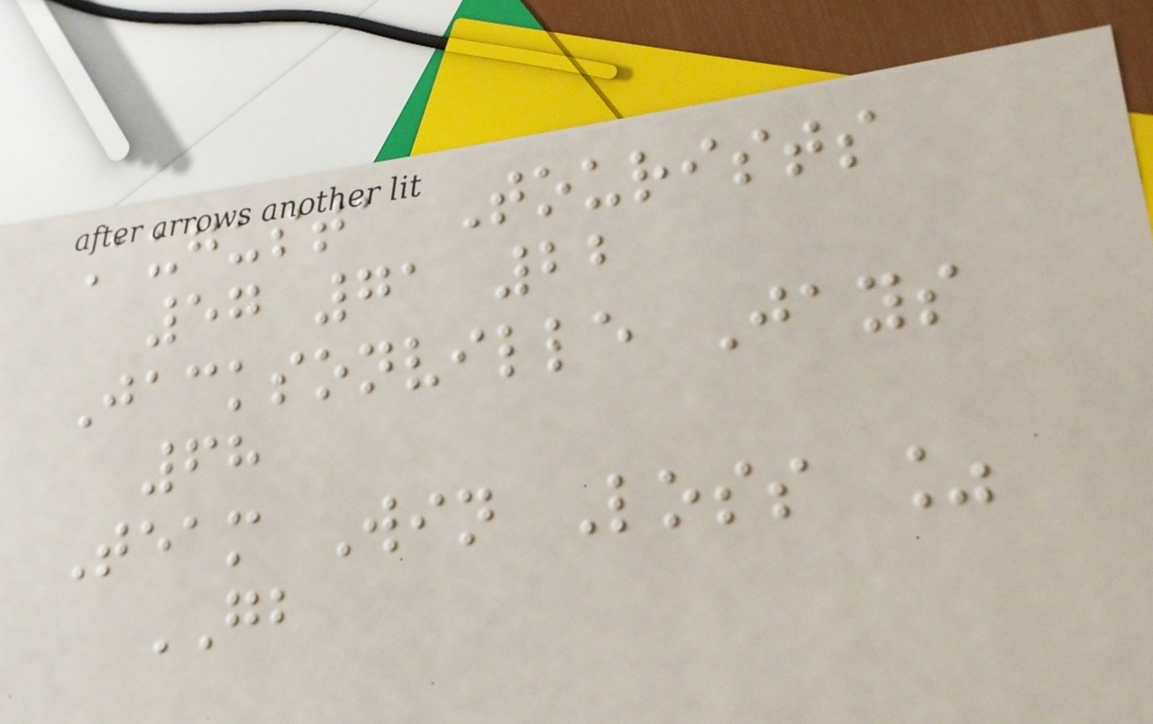Augusta Tourists
57 71 22
Jacksonville Jays
68
Team Win Loss %
GB
